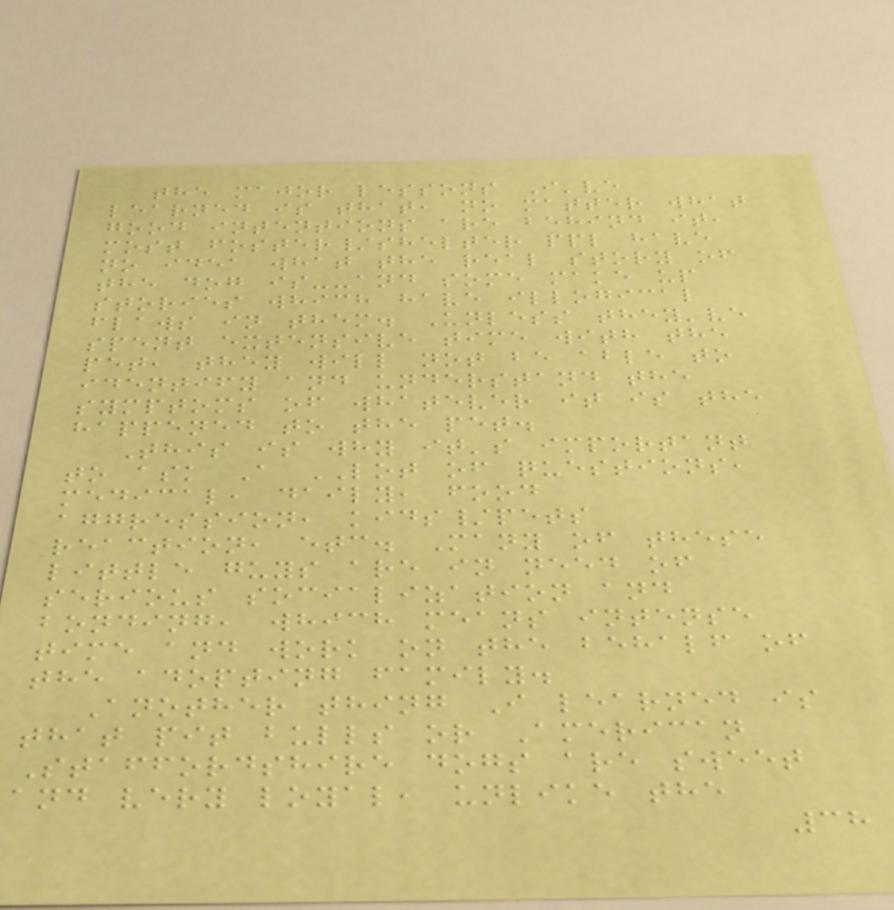the major lessons I've
learned is that, no matter what
good intentions are behind it,
most foster/shelter ppl have
no idea what the real story of
the dog is--and some make up
stories which have illogical
flaws in them. Unless they've
spent extensive time with the
pet, they will not be able to
identify and understand the
symptoms of whatever it is the
happened to the pet.
This is why it's important
to ask A LOT of questions,
medical, daily, food
aggression, kids/pets
reaction, etc. Many of these
little guys are in need of
serious socialization and
bonding, which means intense
time and work on the behalf of
the adopting family.
Another thing I learned is
that pit bulls or American
Staffordshire dogs are sweet
and very loyal, unlike the
38
